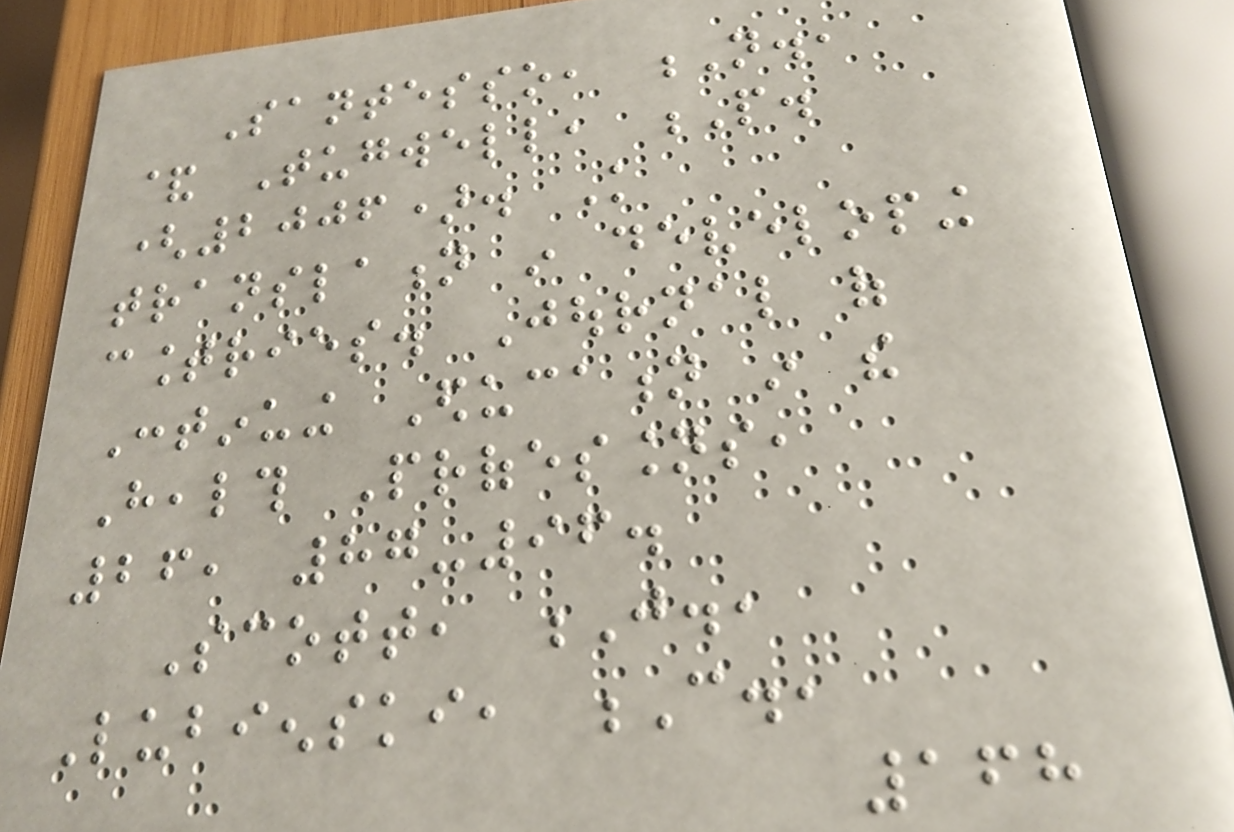Santesso, N.,
& Tugwell, P.
(2006). Knowledge
translation in developing
countries. Journal of
Continuing Education in the
Health Professions,
26, 87-96.
Scott, J.,
Lubienski, C.,
168
